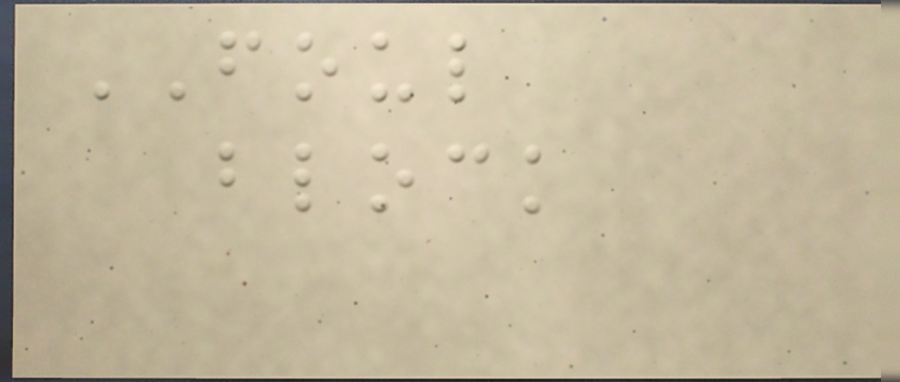FOUL
block
